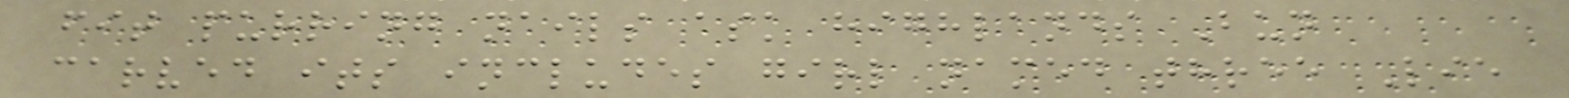fit purring nails ask highlands Bun
carved its includes girl named three Lie
